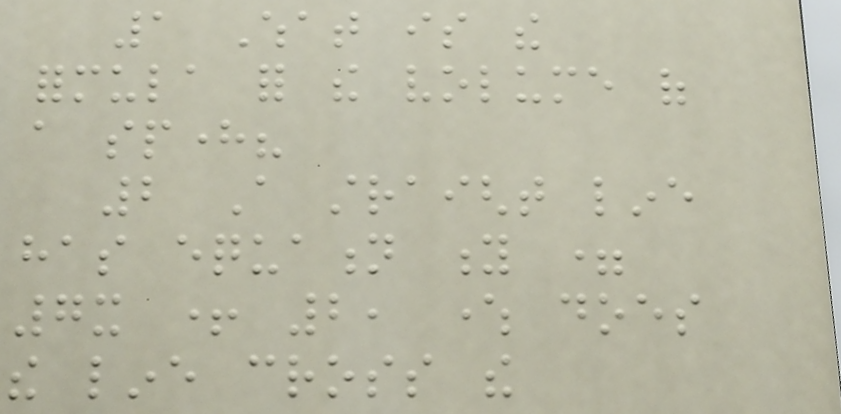1 What is the
formula for the volume of
a sphere?
2 A straight line
has equation y =
7x + 2, where does
the line cross the
